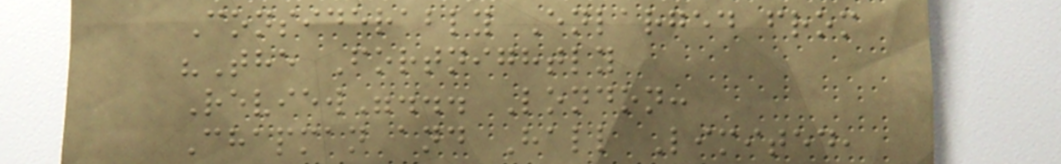Considerably Enlarged from
"The Fortnightly
Review"... London:
Chapman and Hall Limited,
